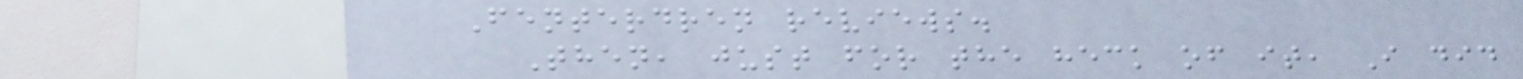Fenterdren reviews.
Then, just for the heck of it, I did
